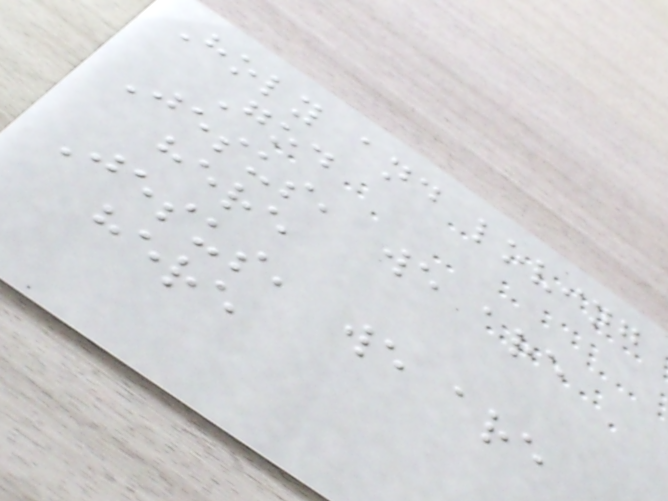Holy and loving
God
Jesus, we are
here
Jesus, we are
here
